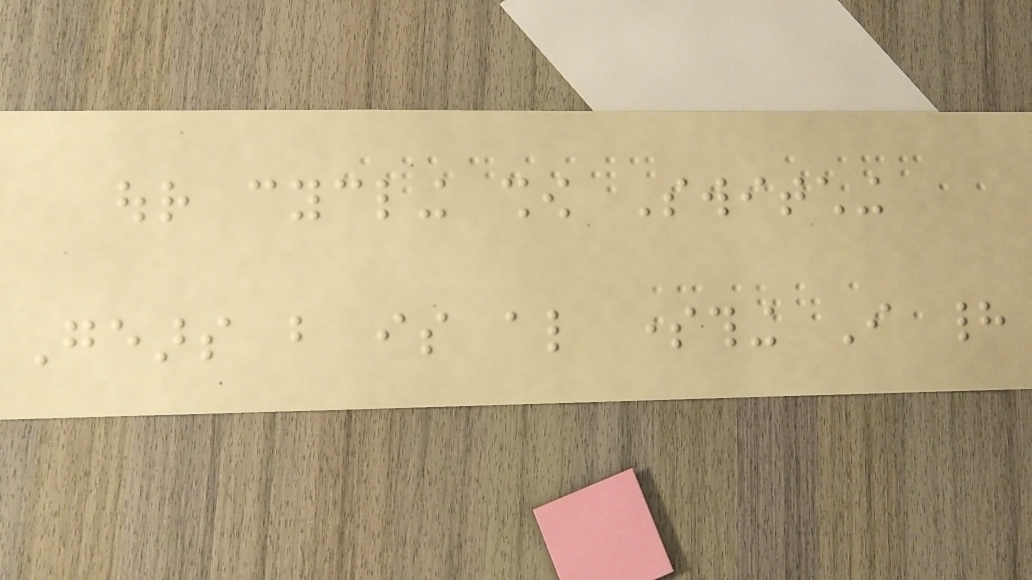our cycling show Switching
Gears but is also something I had
